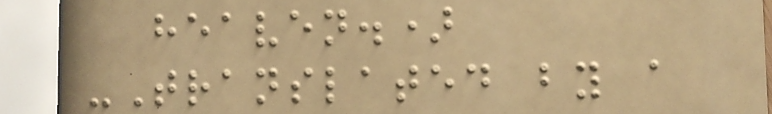heaven.)
-Translated by a
